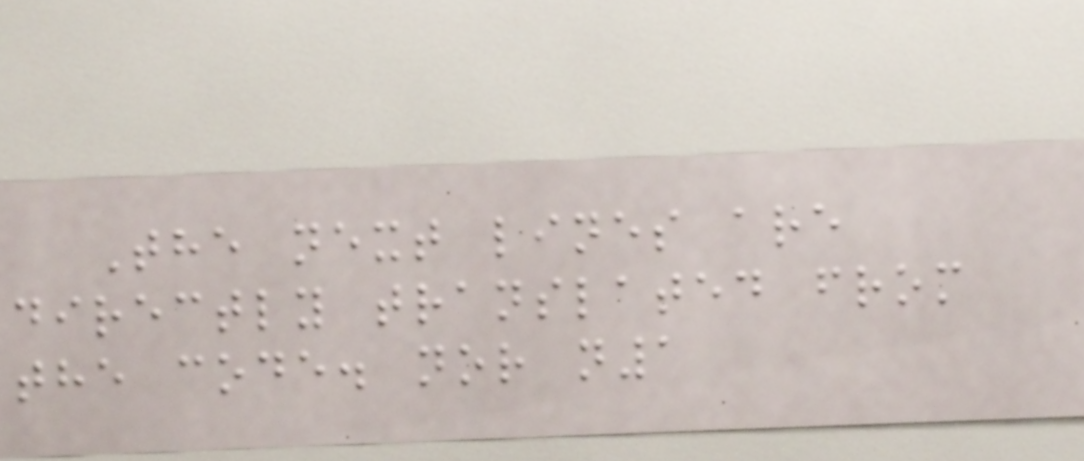The next lines are
directly translated from
the code. nor n1
